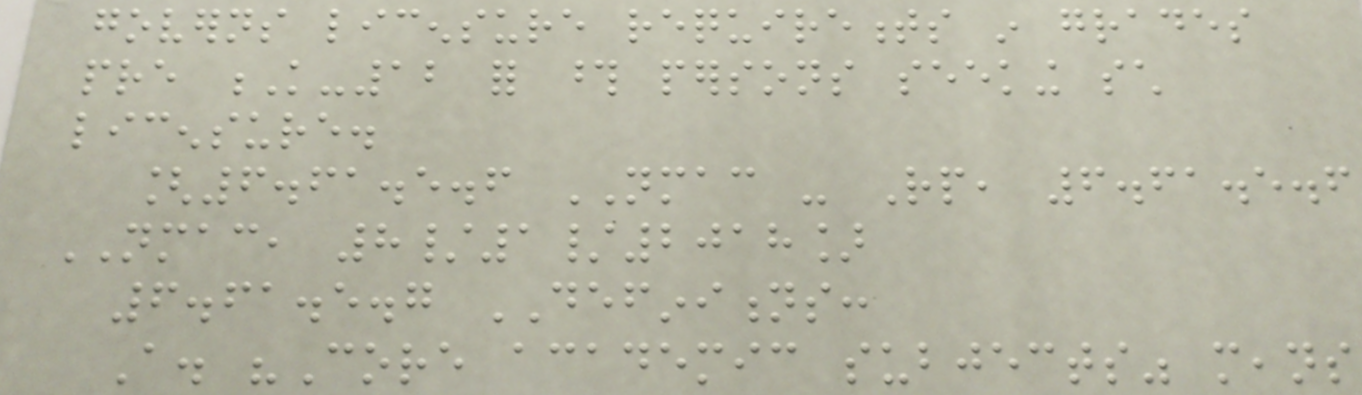governs licensure requirements in grades
pre K-12 for those persons seeking such
licensure.
[6.61.5.6 NMAC - Rp, 6.61.5.6
NMAC, 8/1/2018]
6.61.5.7 DEFINITIONS:
A. "Core academic subjects" means
